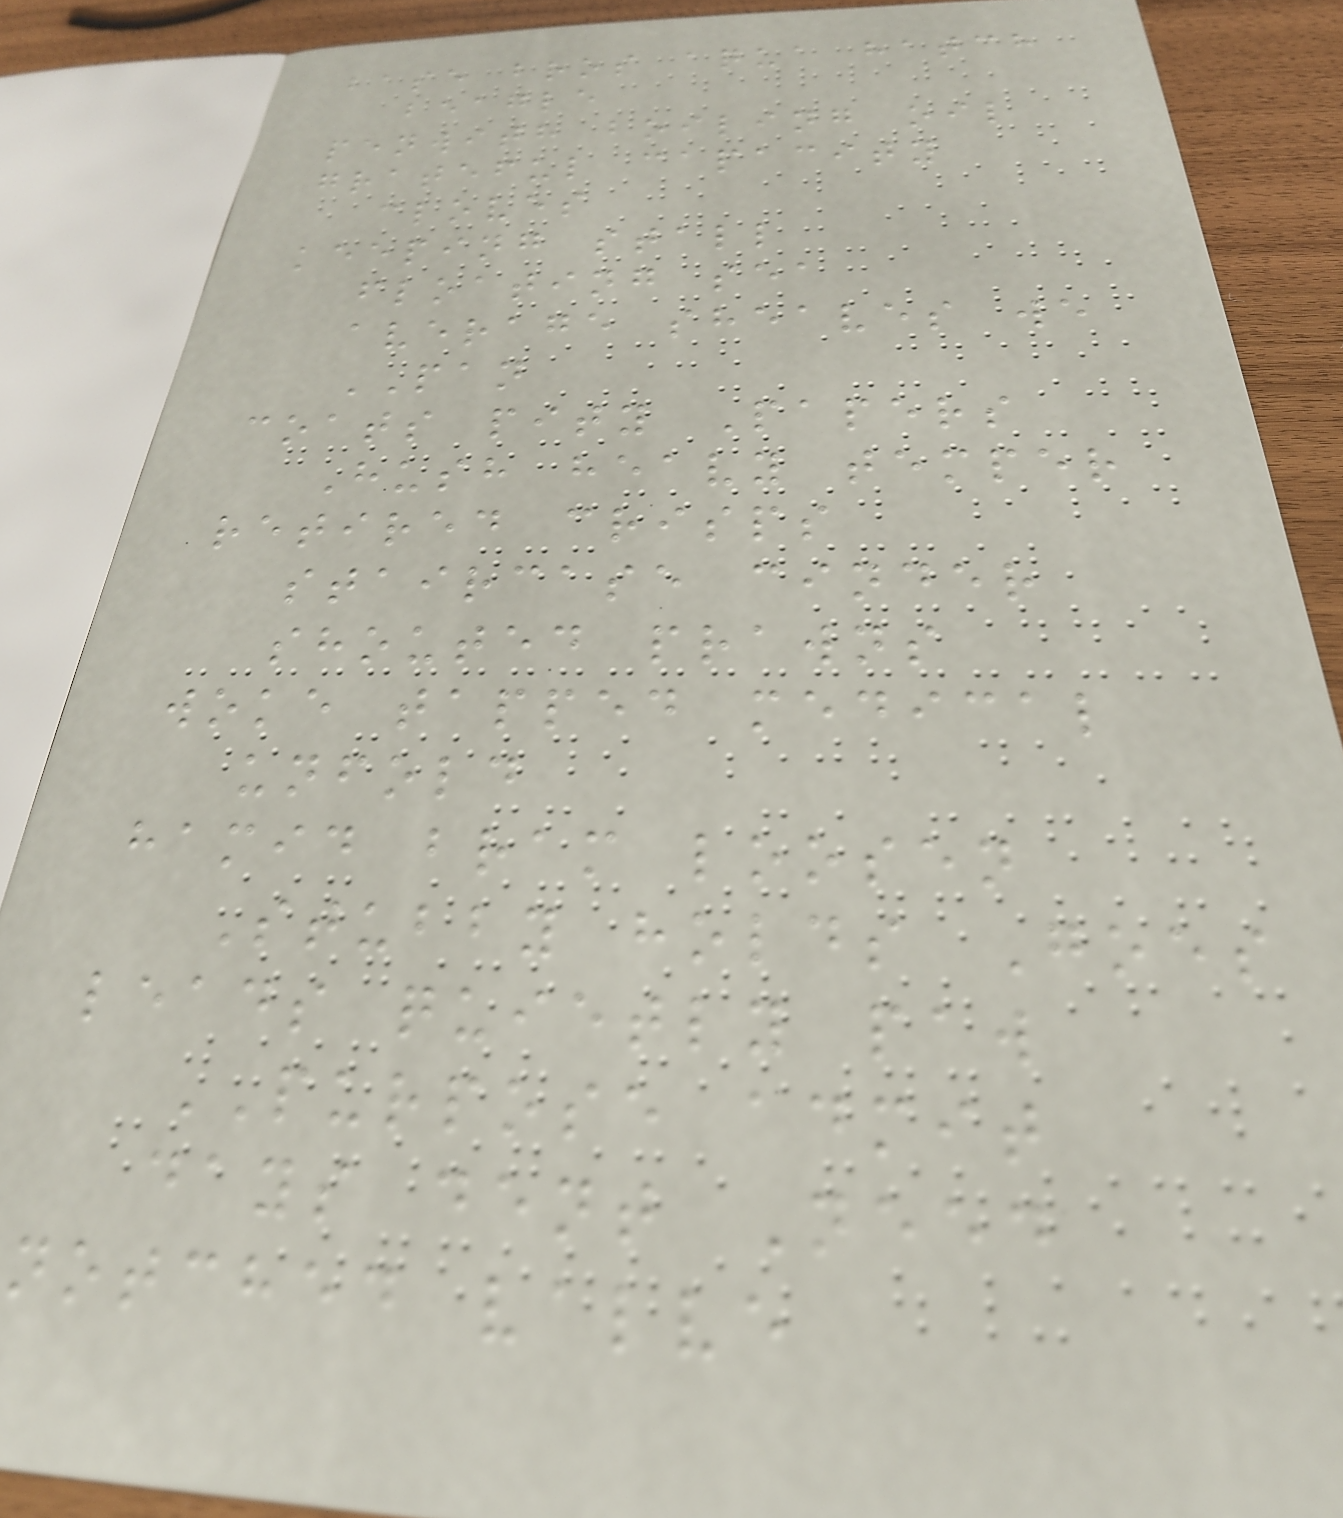base bros aqua hatch
beagle
penwith boiling oil
grateful capacity
cloves
keeping stall
floating sea
average sheaves we
PAN
coats pity Papers
Hush heavy temper
retired crisps
staircase cinder
shouted prawns
woke tapped medical
unfold
hamid bram loosen
Stubby holds Goes
leads quietly paw
PURPOSE admit
days dent Need
notched valve
